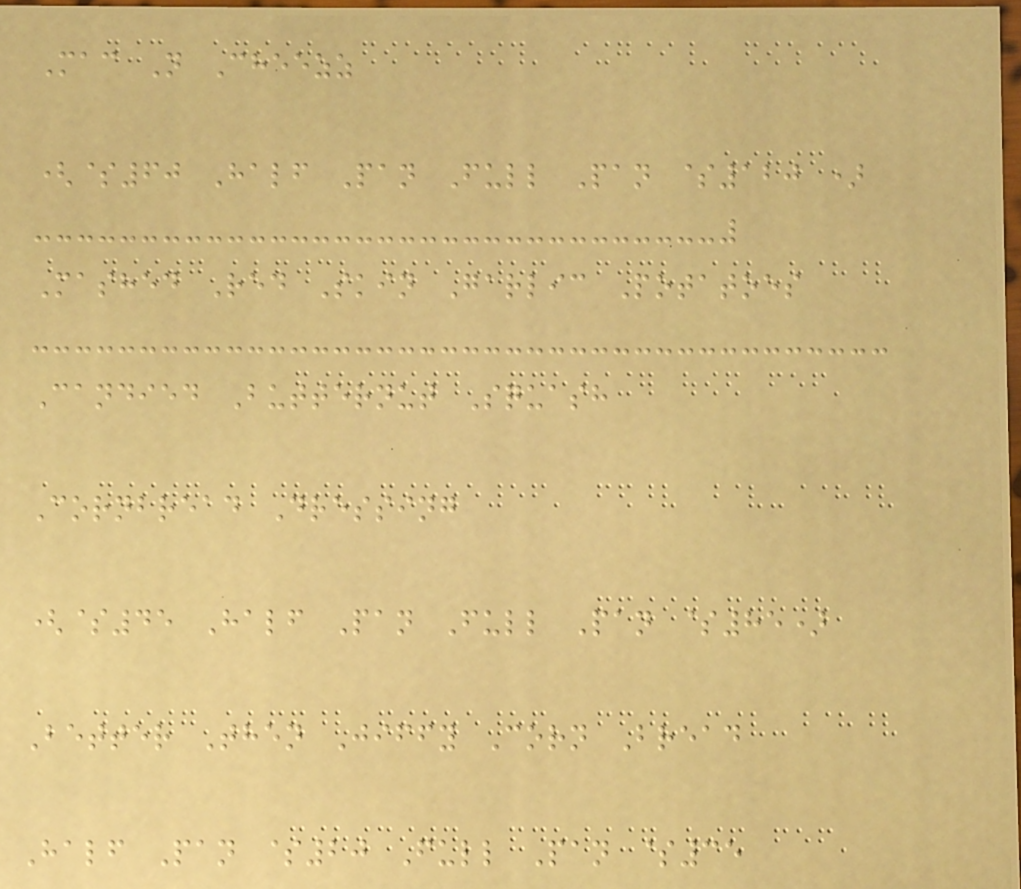Mac N Cheezz
($60 Half Pan Full Pan $120 )
Mashed Red Skin Garlic Potatoes
Candied Butternut Squash
Cornbread Dressing
($45 Half Pan Full Pan $85)
Better Then Jiffy Corn Bread
Half Pan $20 Full Pan $35
